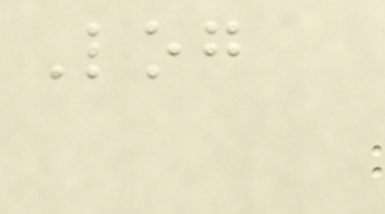Log
